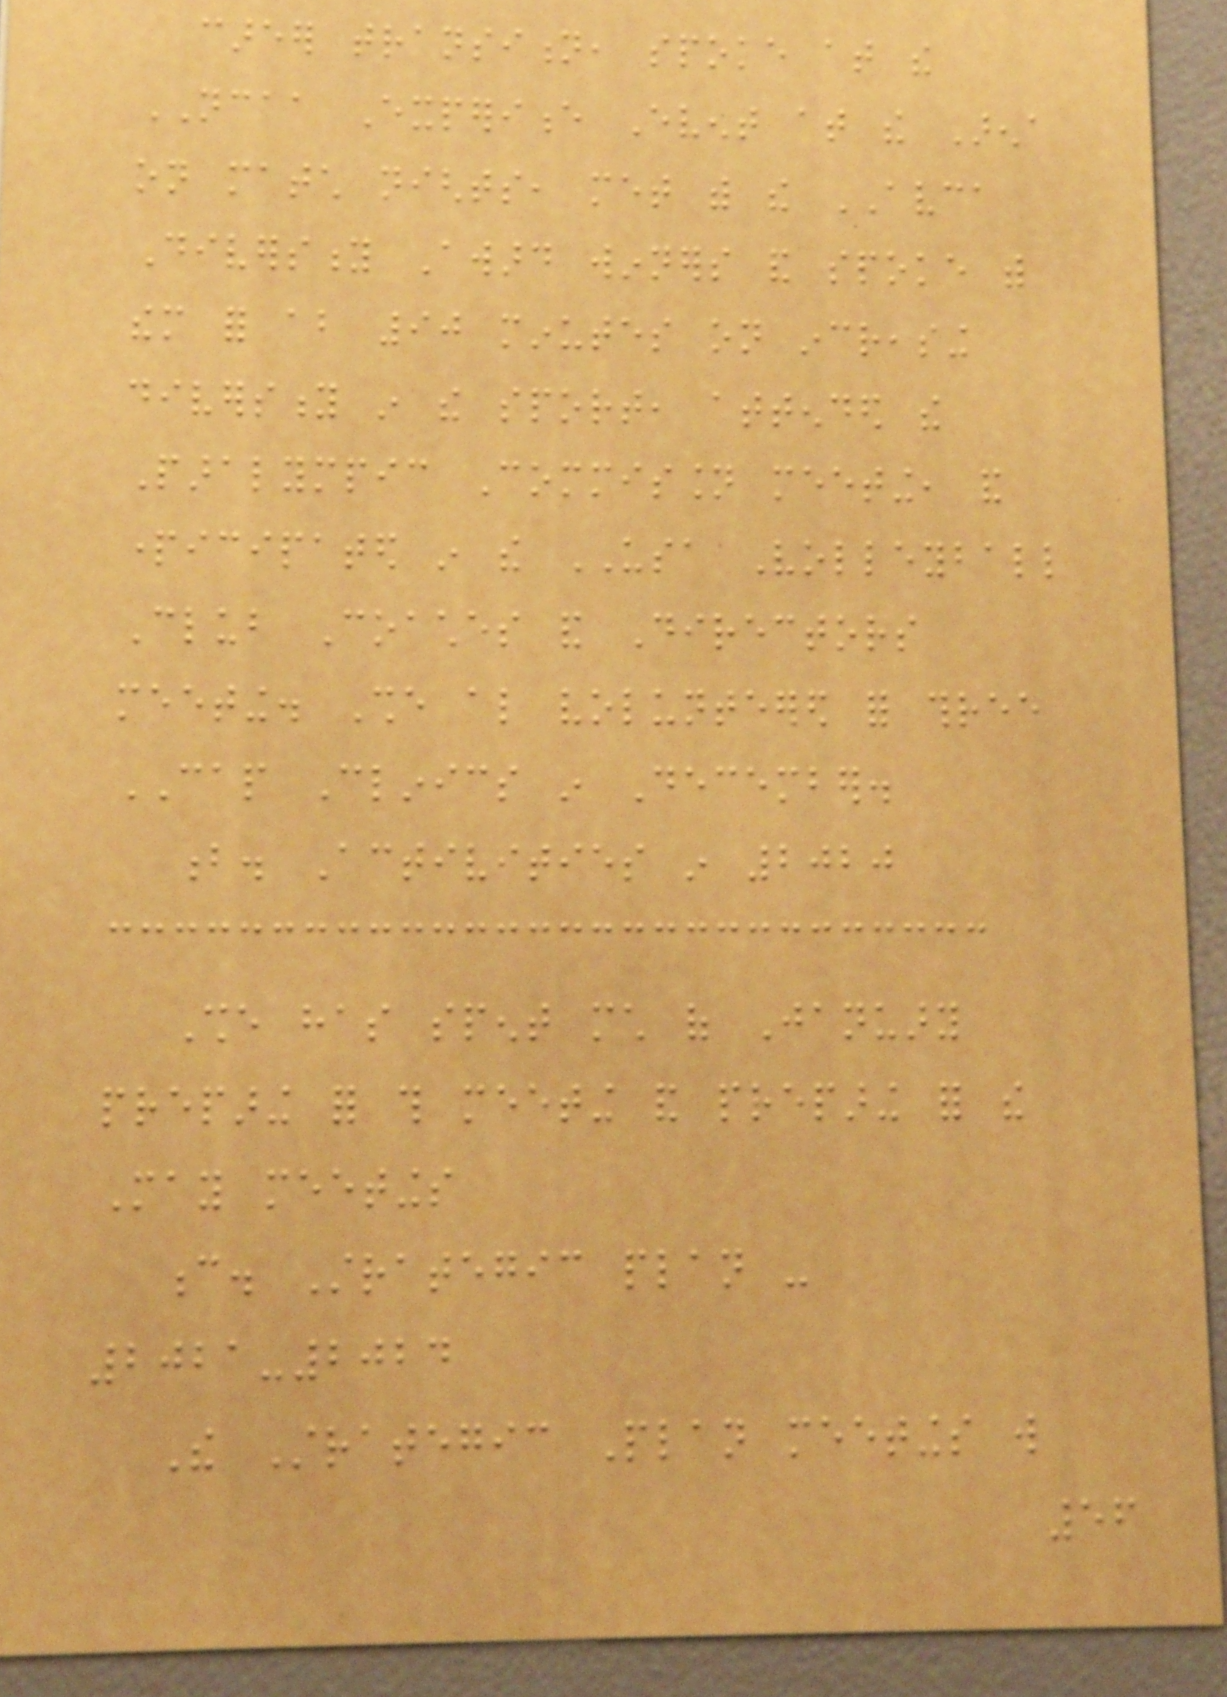career transition, spoke at the
NCAA Experience Event at the Arena
on match nights, met with the AVCA
Diversity Award winners and spoke with
them for about 90 minutes on increasing
diversity in the sport, attended the
Paralympic Commission meeting, and
participated in the USA Volleyball
Club Coaches and Directors
meeting. She also volunteered for three
CAP Clinics in December.
b. Activities in 2020
She has spent much of January
preparing for this meeting and preparing for the
May meetings
c. Strategic plan -
2021-2024
The Strategic Plan meetings will
56
